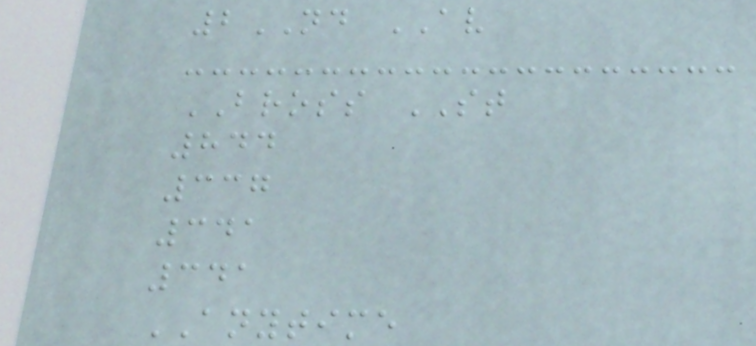2ND AV
BROSS ST
844
337
341
341
ANYTIME
